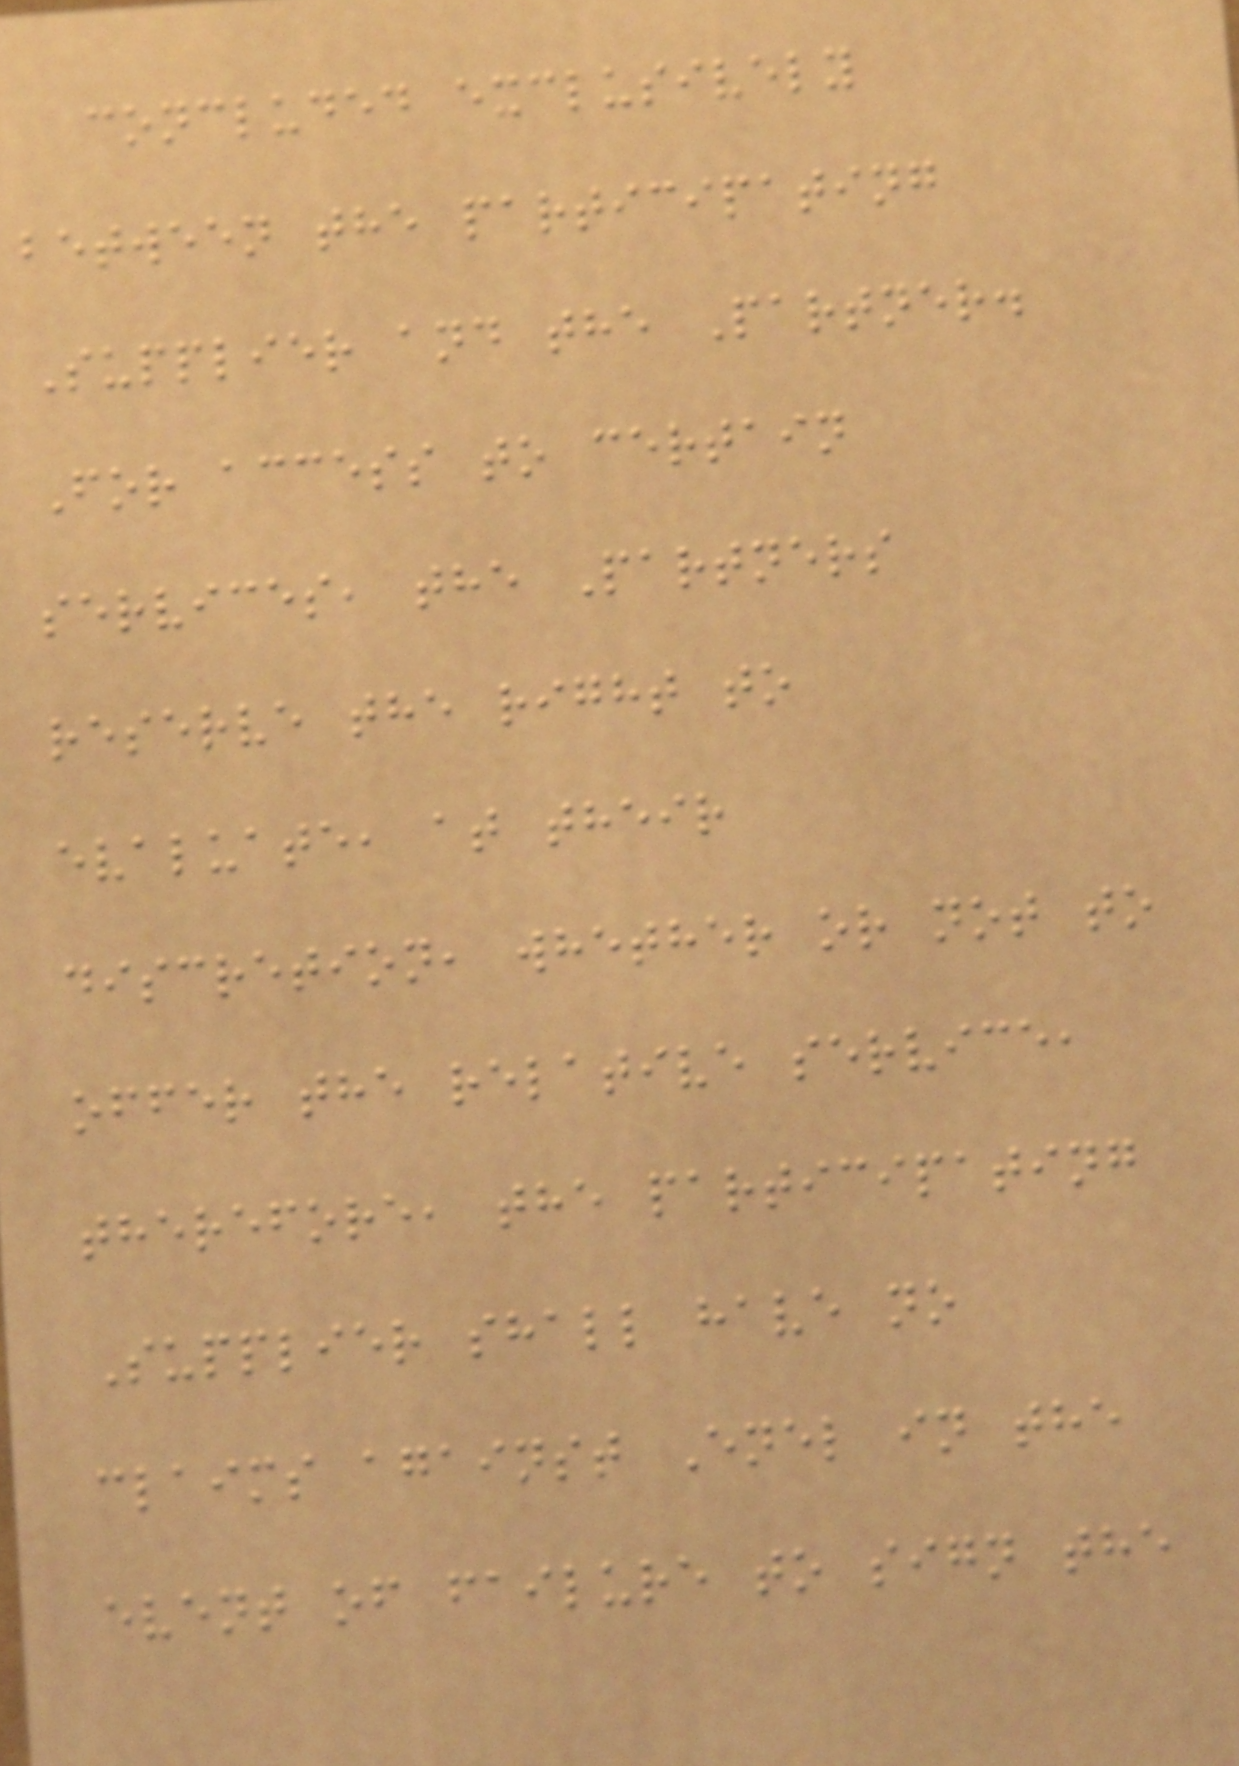concluded exclusively
between the participating
Supplier and the Partner.
For access to certain
services, the Partners
reserve the right to
evaluate, at their
discretion, whether or not to
offer the relative service,
therefore, the participating
Supplier shall have no
claims against Enel in the
event of failure to sign the
